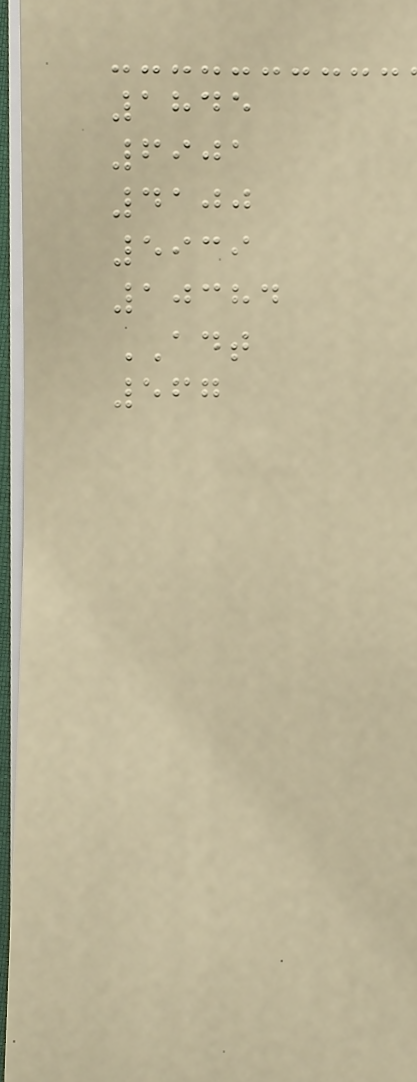1845
6901
4100
5939
10384
ADT
567
